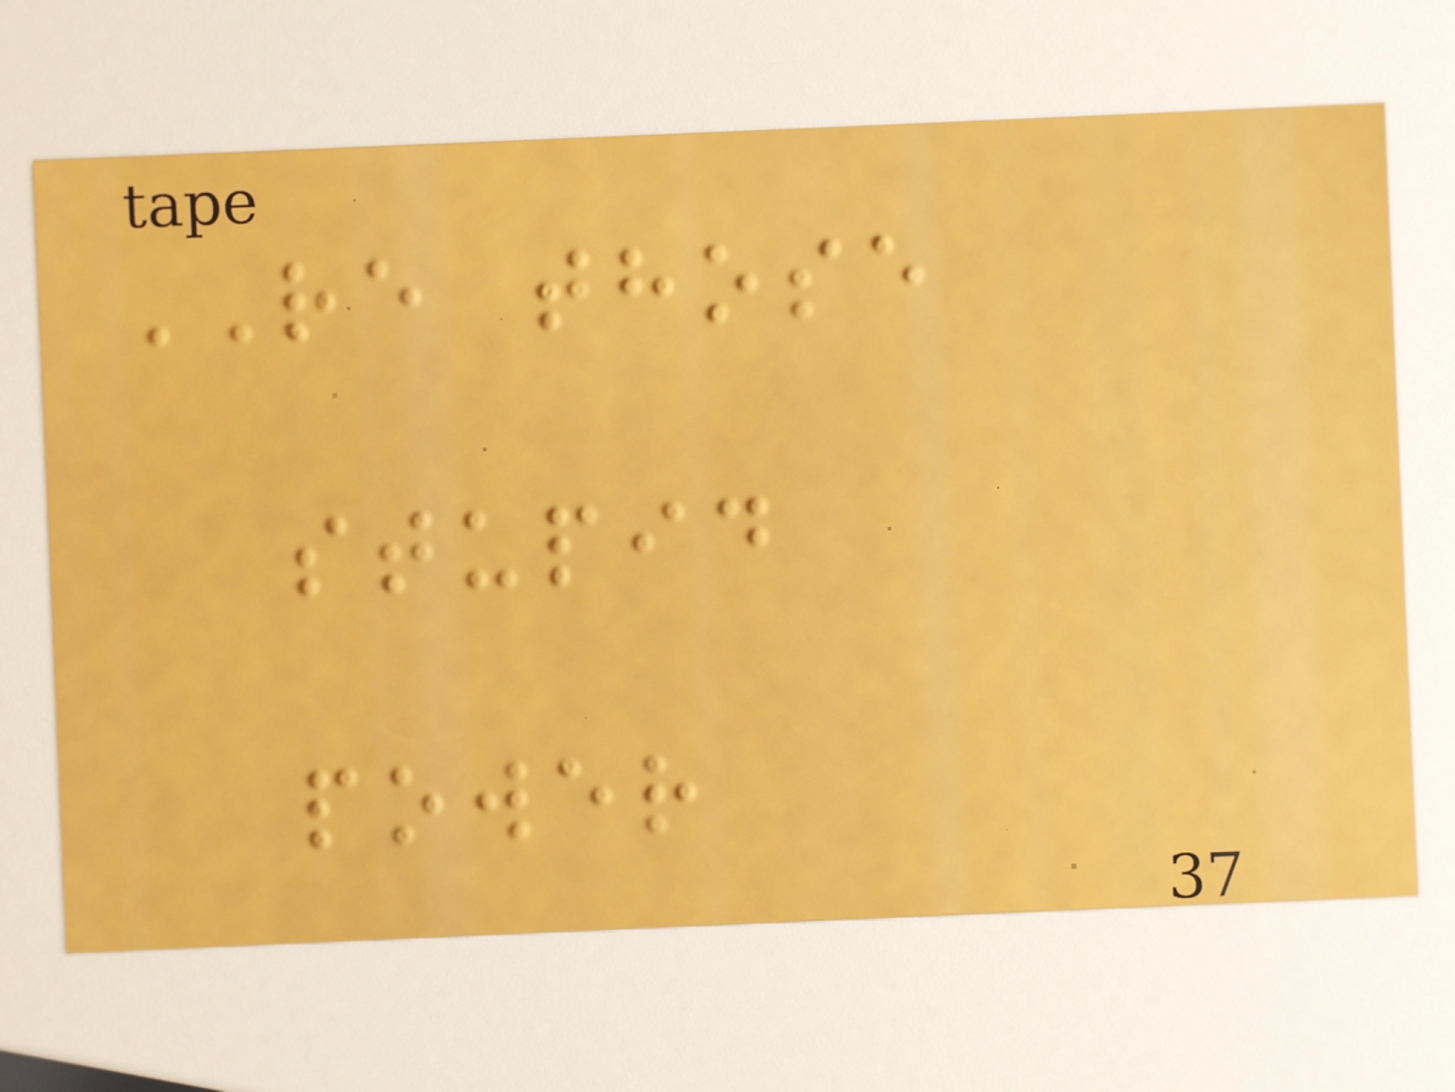RE those
stupid
power
